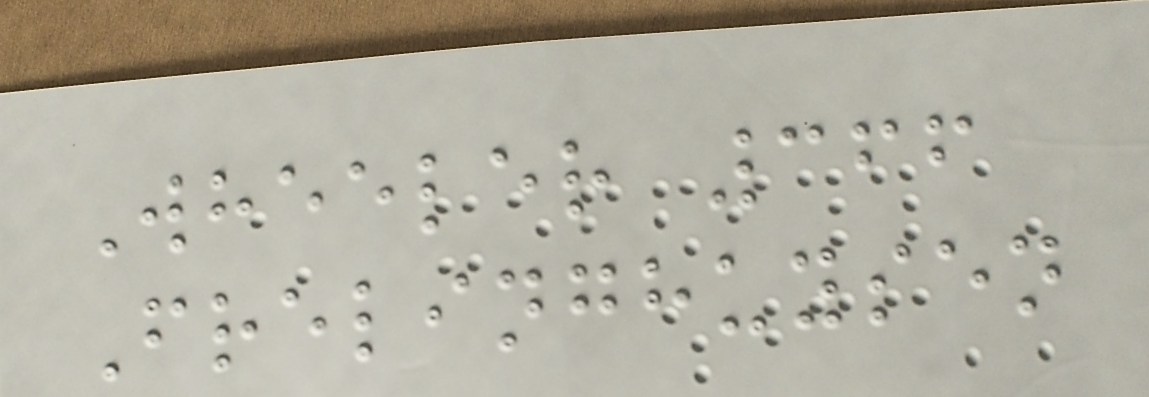Wheeler 366
Frelinghuysen
